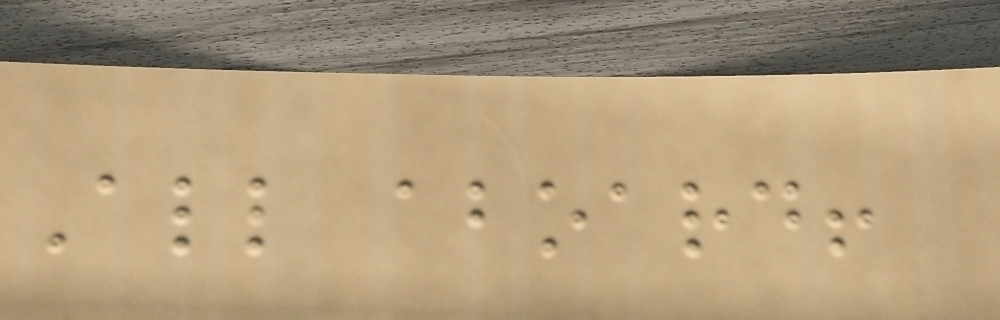All aboard!
